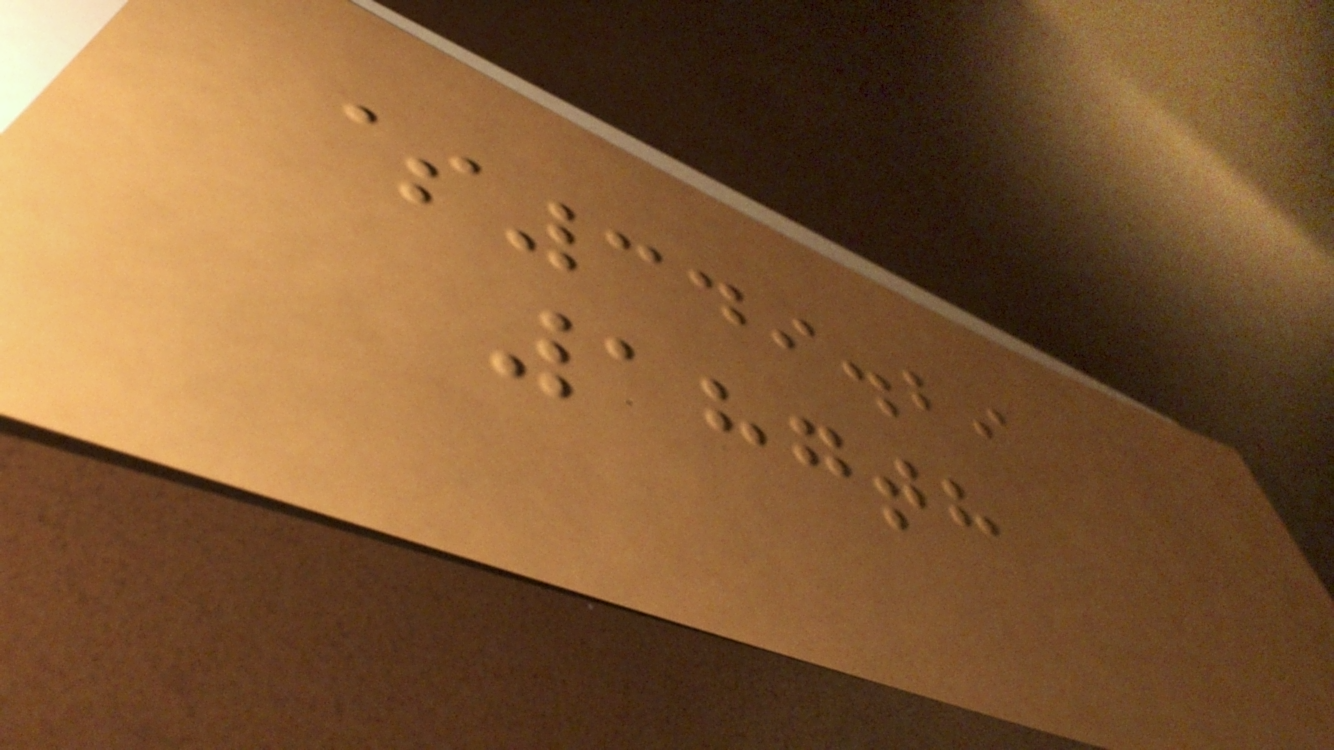$349.29
187th
